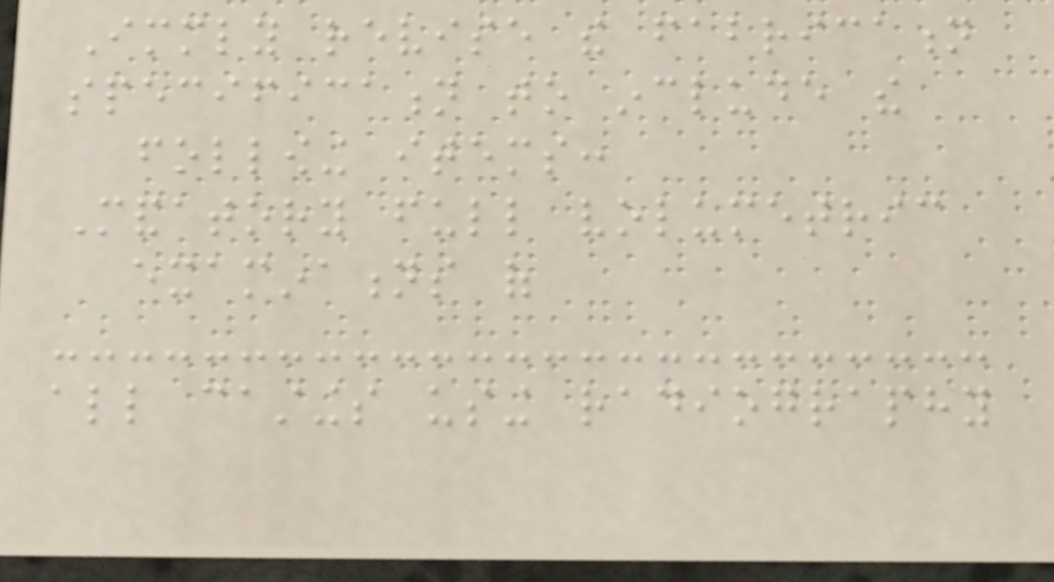Immediately revise the fabrication
specification to include the
following items:
Mandatory full volumetric
examinations of
all castings using radiography
